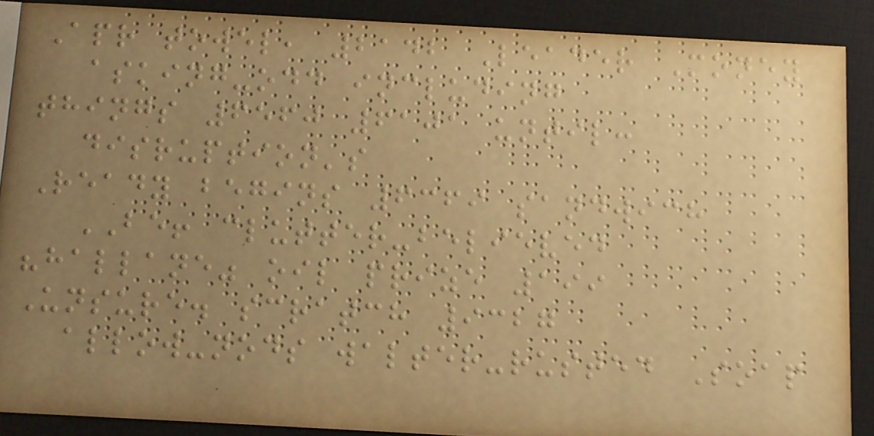Apr towel, 2142 Leader Money
asking-odd including
things 6560 6101 until:
disruption's
Ready begins 6369 sandwich
BE! clutter-believed
"hallane" oil prize 199
Unsure. scratch 9327
allow-nods walter-rusted Soap
